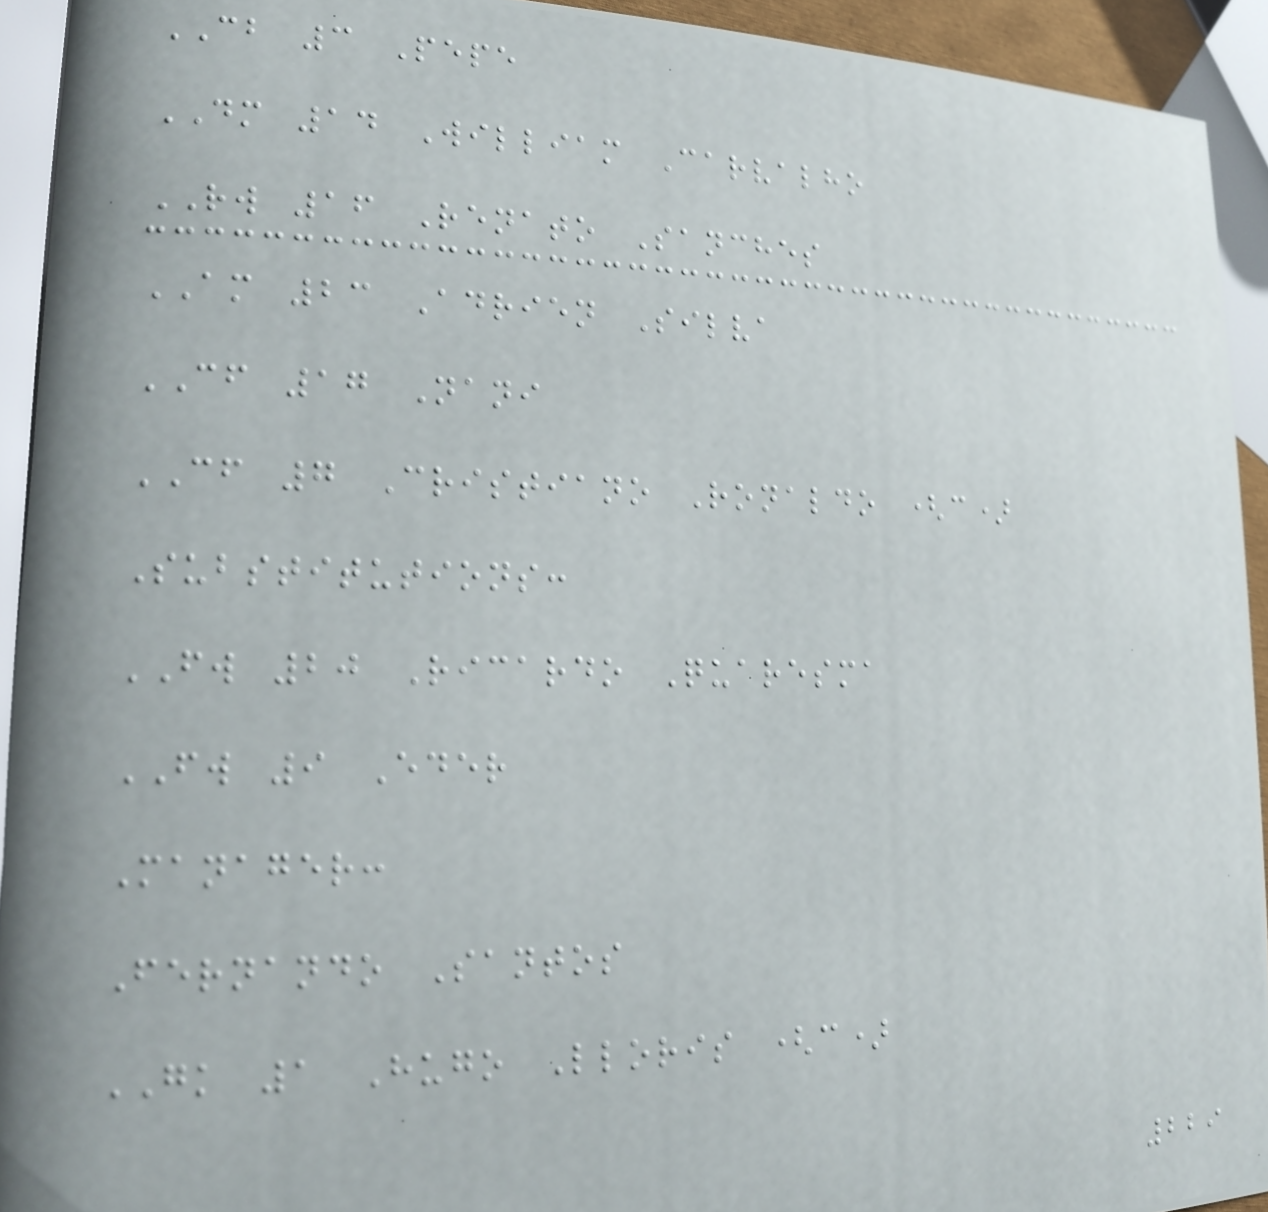CB 3 Pepe
DM 14 William Carvalho
RW 16 Renato Sanches
AM 23 Adrien Silva
CF 17 Nani
CF 7 Cristiano Ronaldo (c)
Substitutions:
FW 20 Ricardo Quaresma
FW 9 Eder
Manager:
Fernando Santos
GK 1 Hugo Lloris (c)
229
